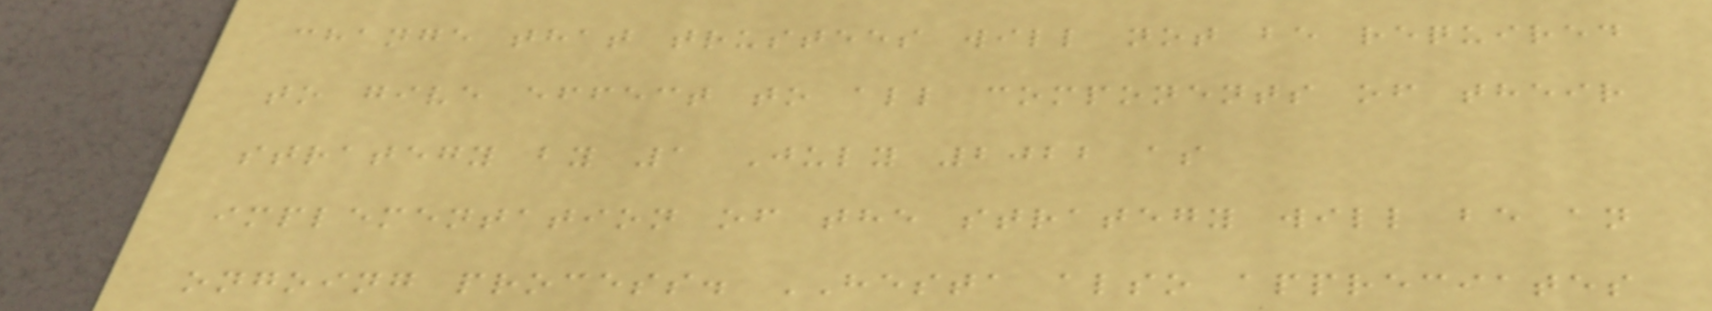change that trustees will not be required
to give effect to all components of their
strategy by 1 July 2022 as
implementation of the strategy will be an
ongoing process. HESTA also appreciates
